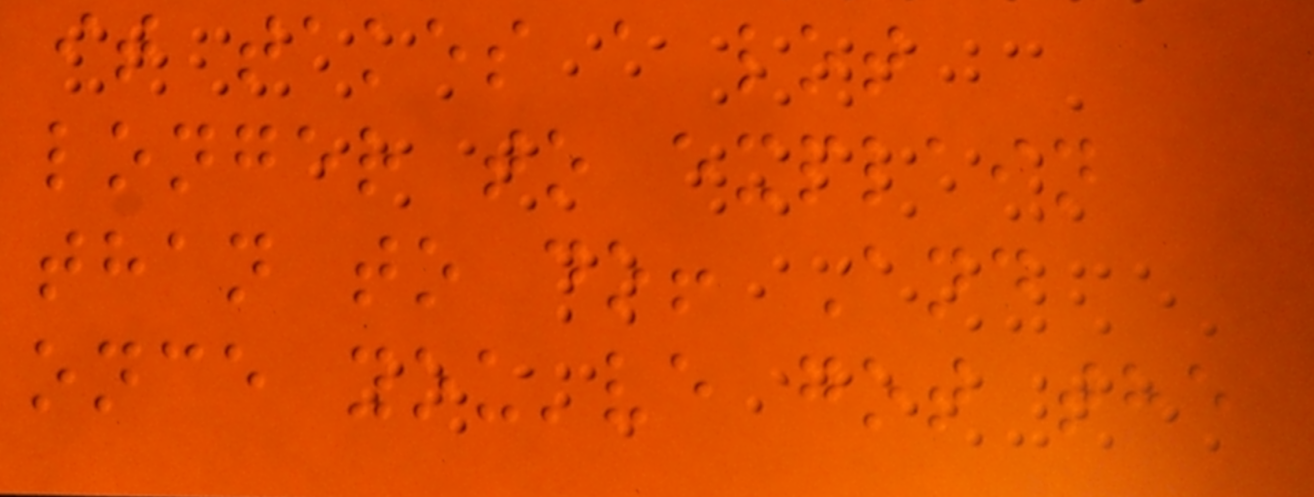it takes a lot
longer to explain
than to do! And
once you've got the
